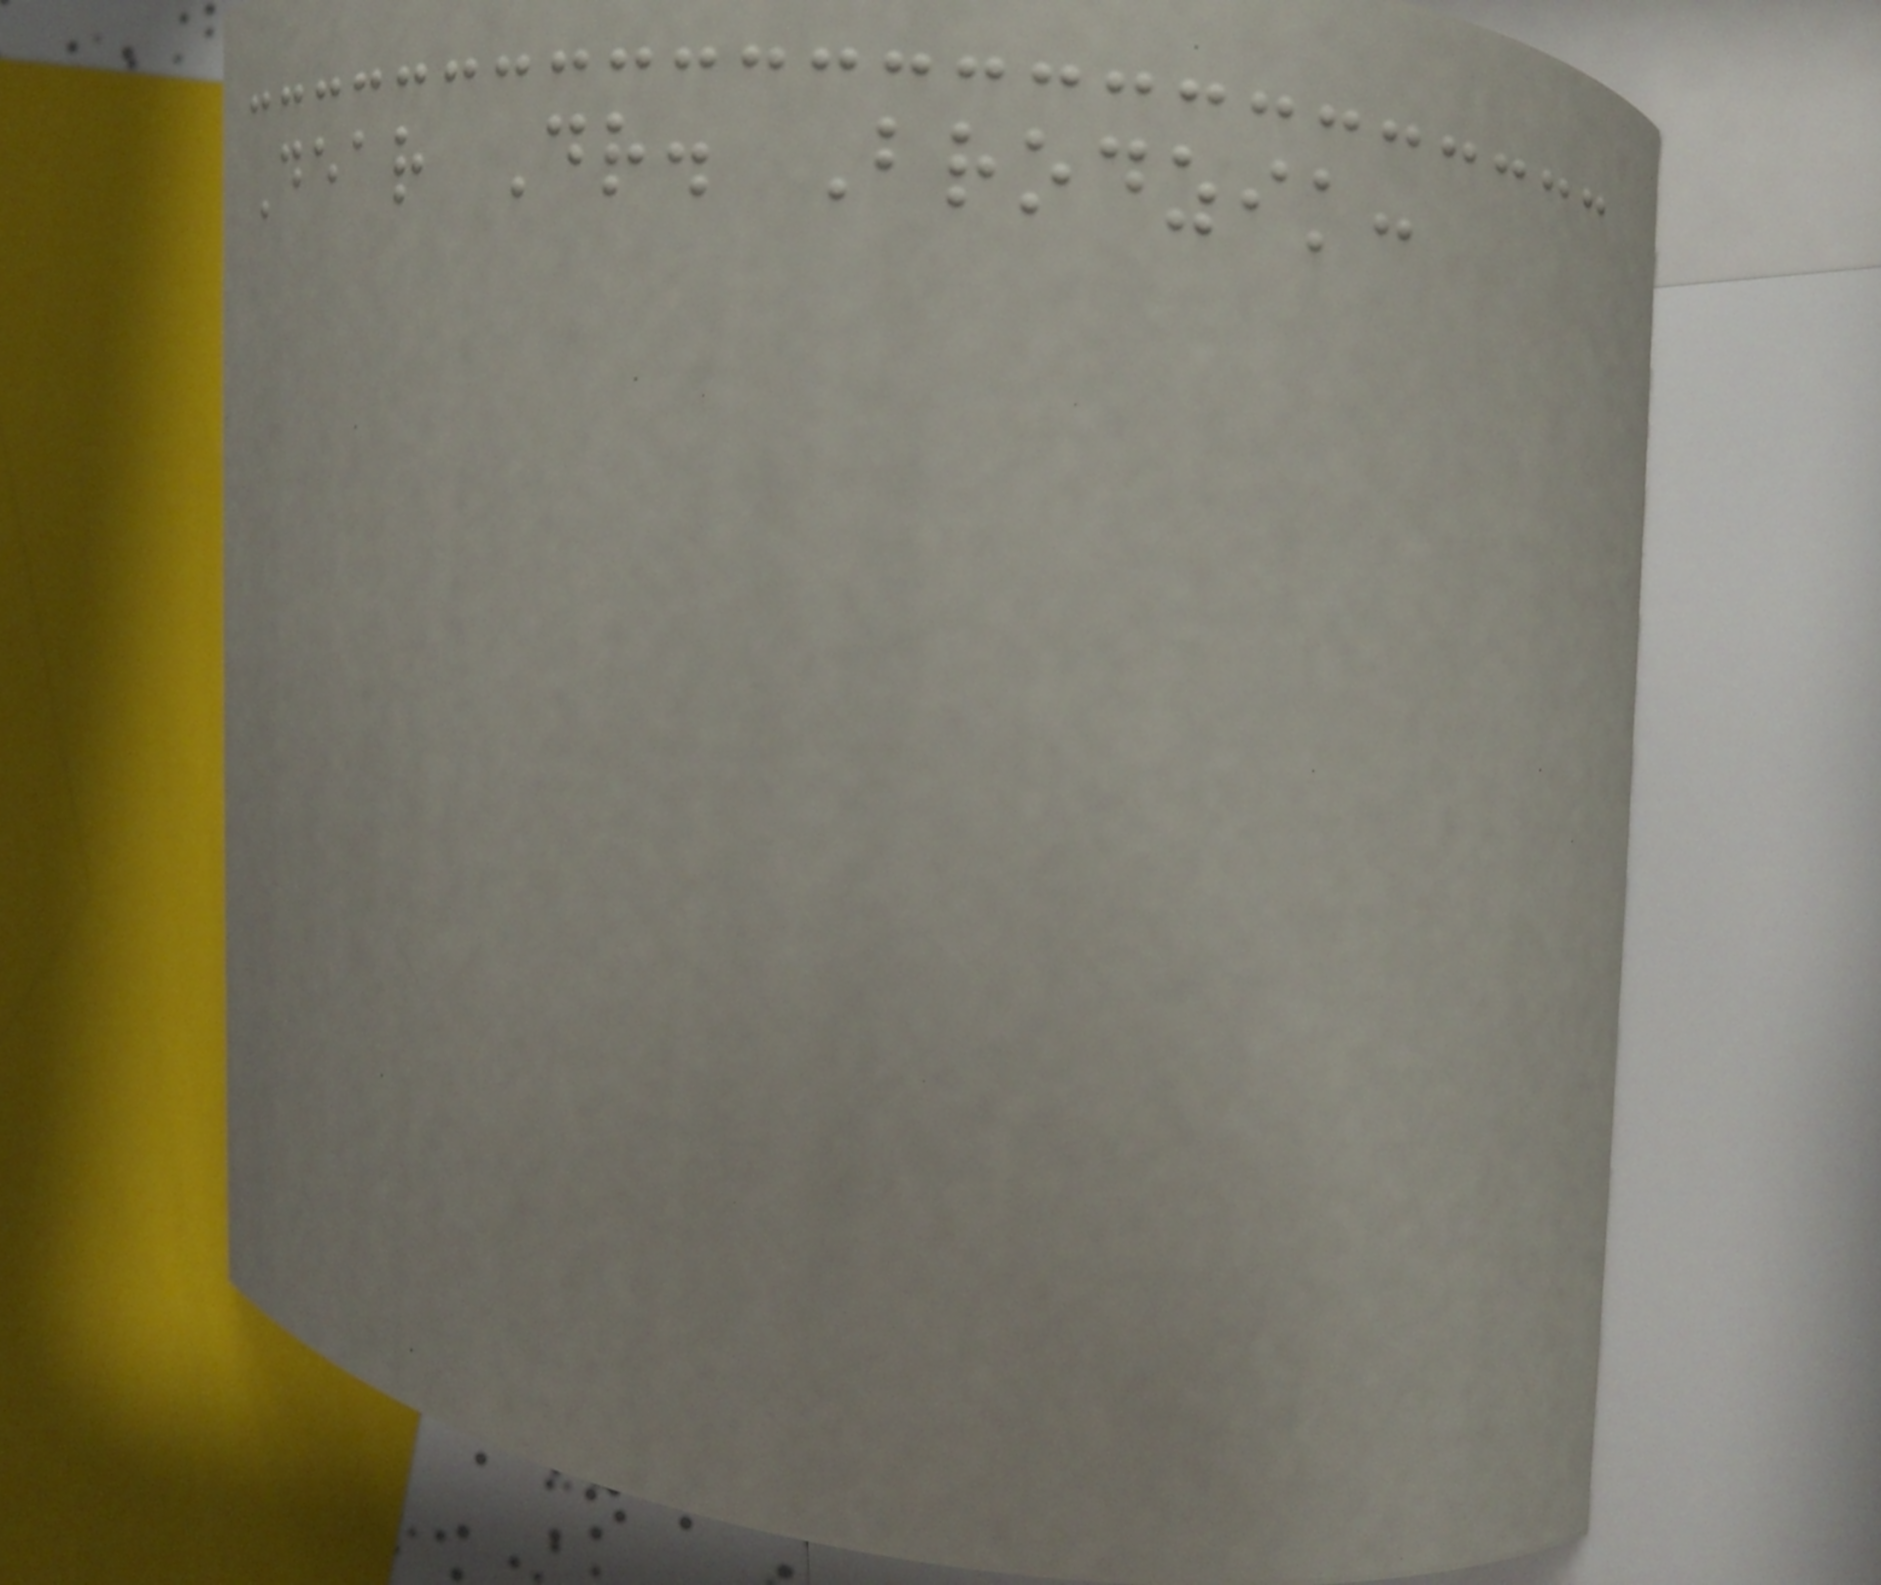Dear Dr. Brodzik:
